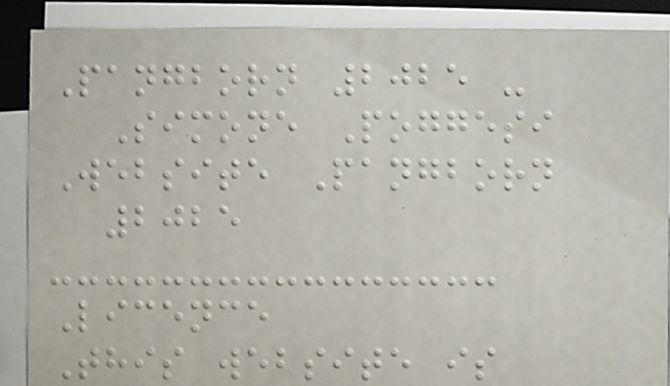Pangborn 2025 -
Simone Poggesi
Website Pangborn
2025
Licence
This website is
